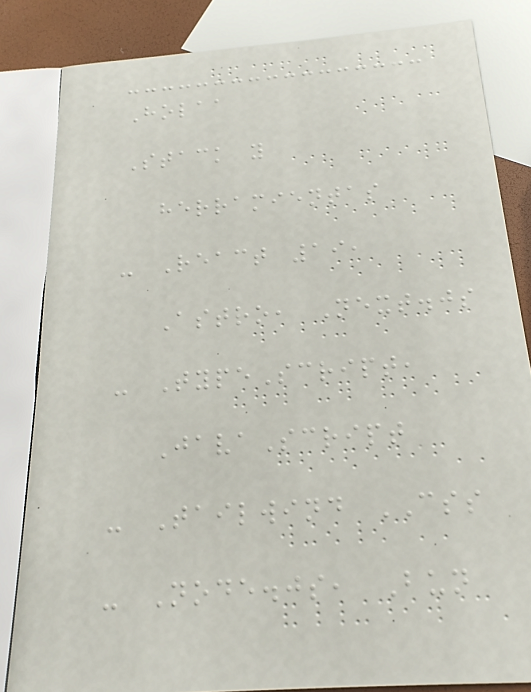Holaa
Stack y
herramientas
- React 19,
Astro, Next.js
- TypeScript,
JavaScript
- Tailwind CSS
- Node.js, Bun
